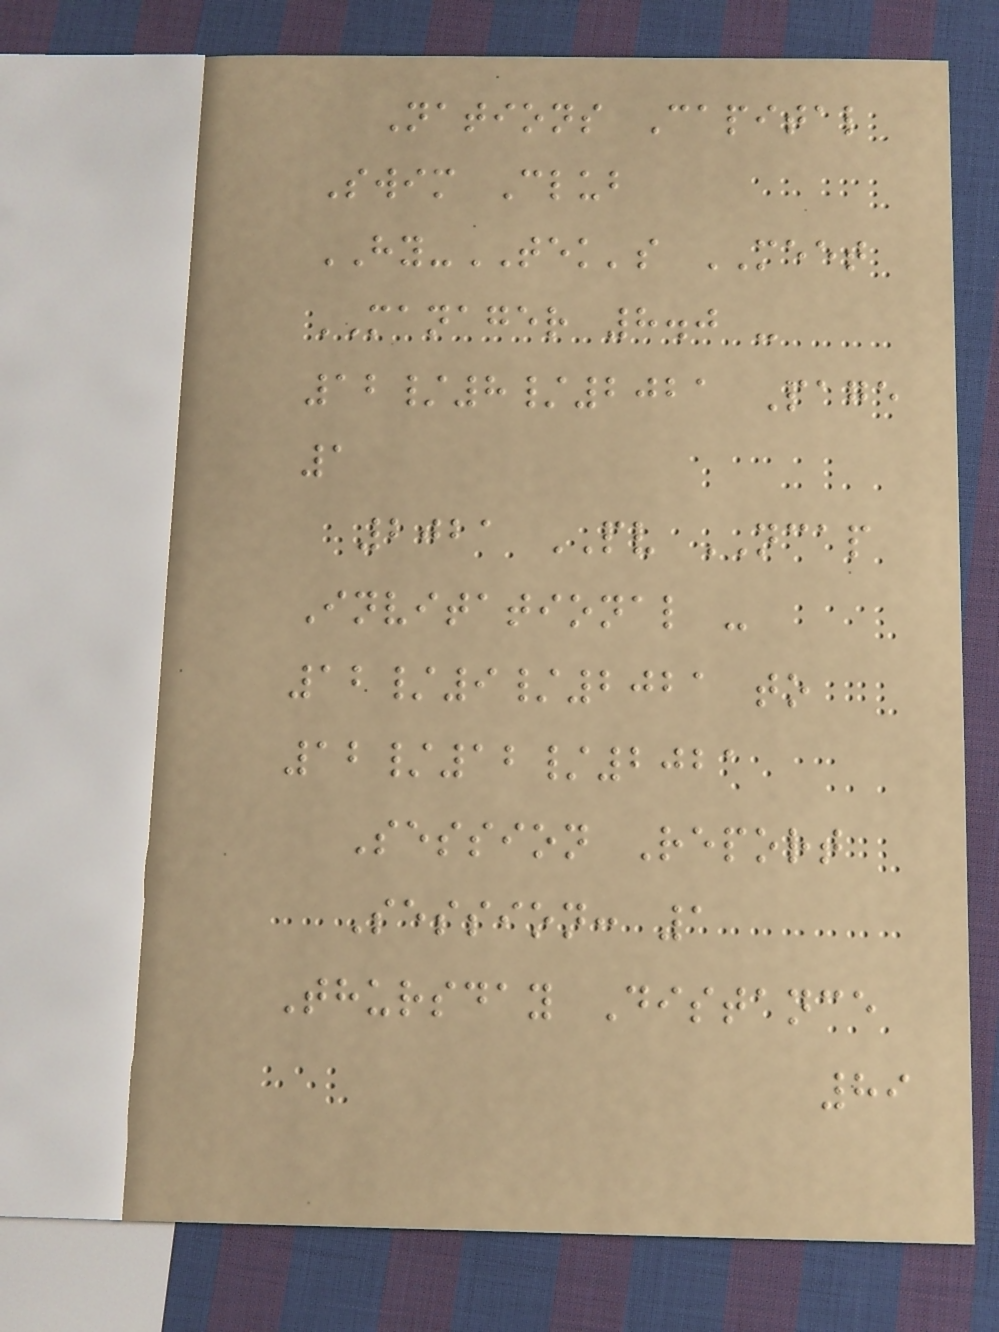Nations Capital
Swim Club
HY-TEK's MEET
MANAGER 8.0 -
12/8/2021 Page
1
2021 PV NCAP
Invitational -
12/9/2021 to
12/12/2021
Session Report
Session: 1
Thursday Distance
89
